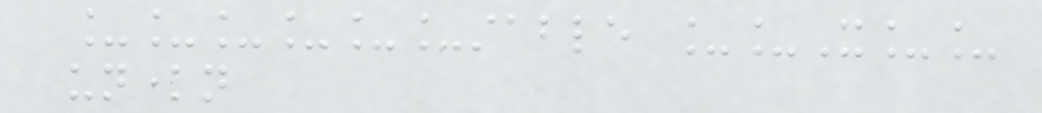______stable __X__
unknown
